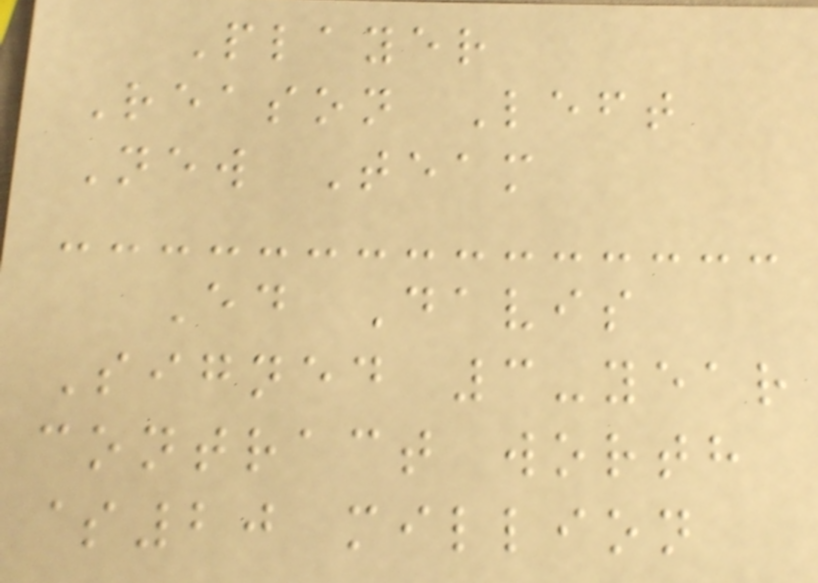Player
Reason Left
New Team
Ed Davis
Signed 3-year
contract worth
$20 million
